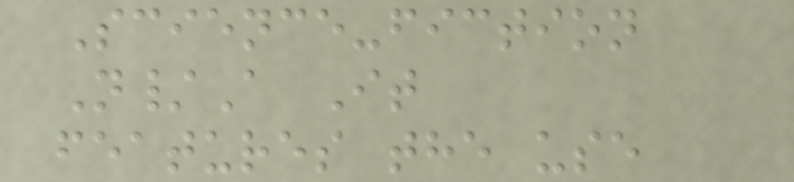Science-fiction
N/A It
features the use
